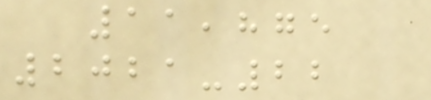11,875
2021-22
